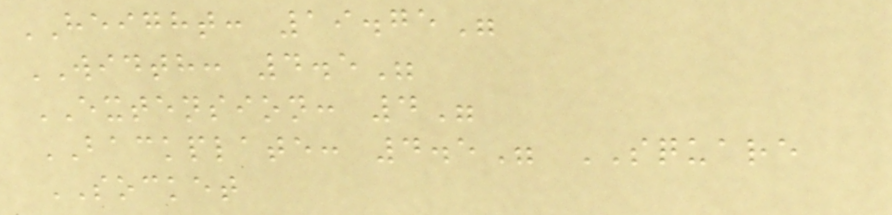HEIGHT: 19.75"
WIDTH: 4.5"
EXTENSION: 4"
BACKPLATE: 4.5" SQUARE
SOCKET
